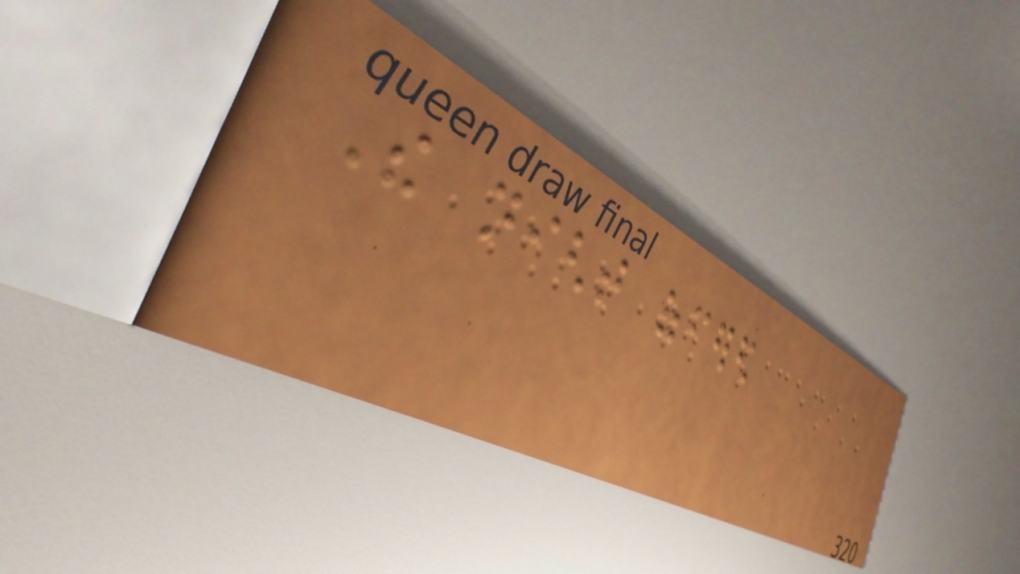The night offered
